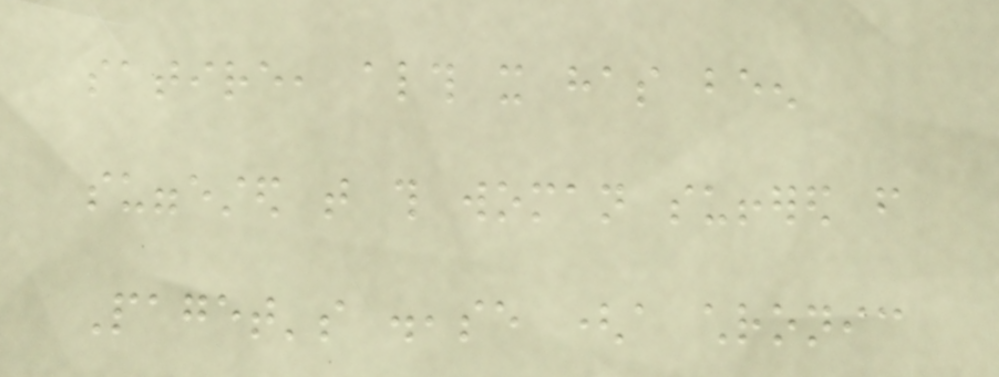satire, although it has been
suggested that this woman suffered from
Paget's disease (a chronic
